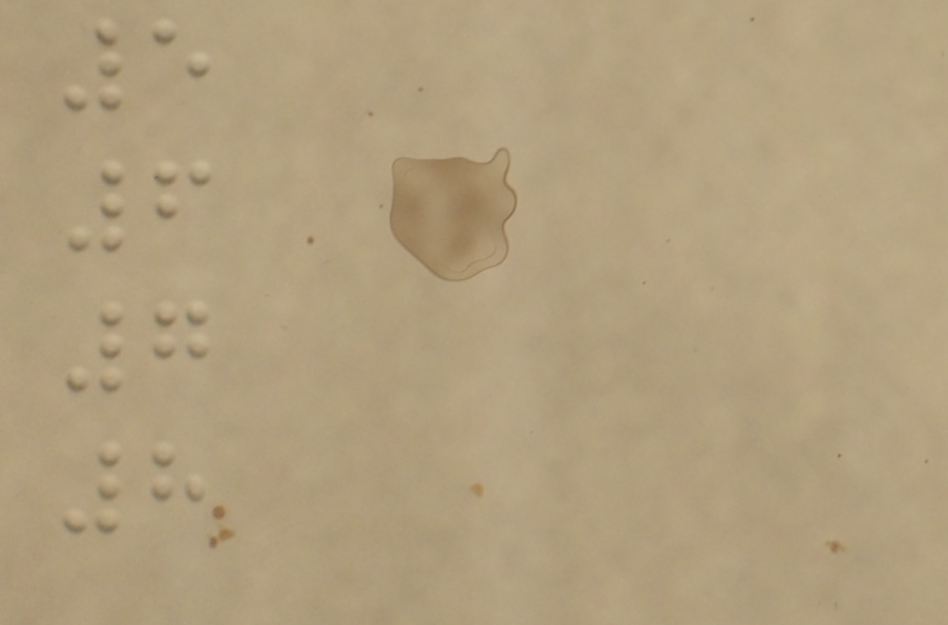5
6
7
8
